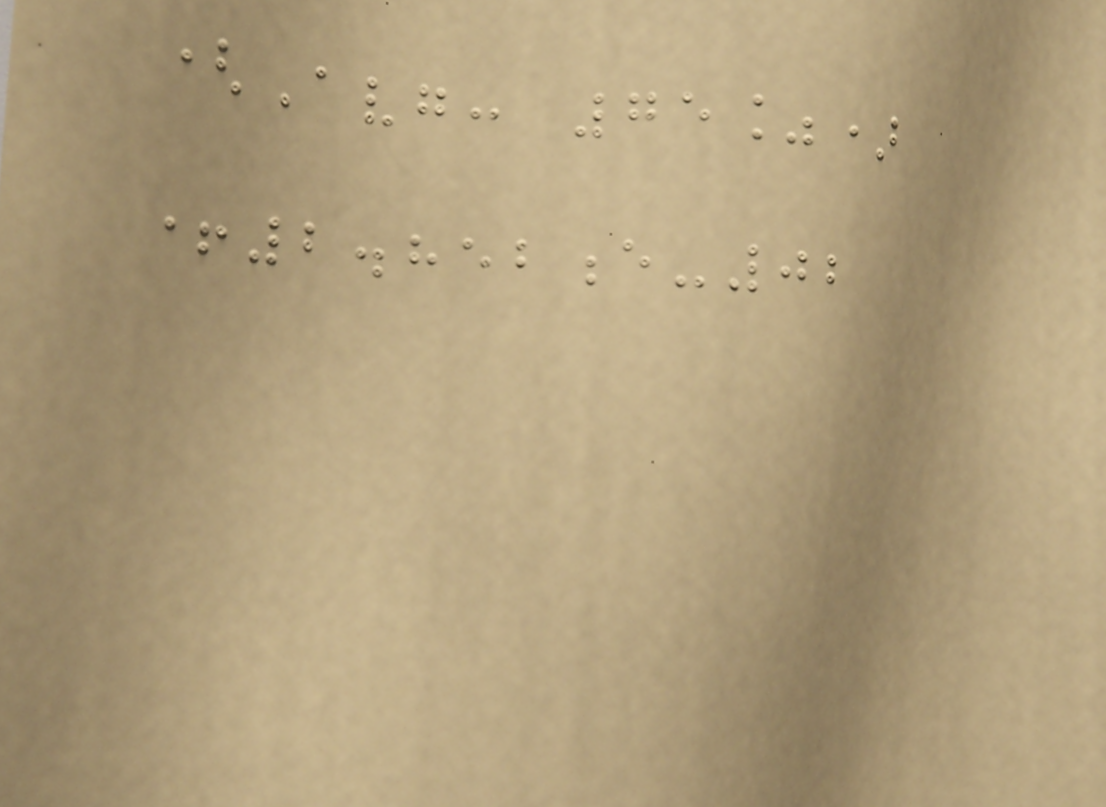(Avg: 75%)
+2.852e-02
